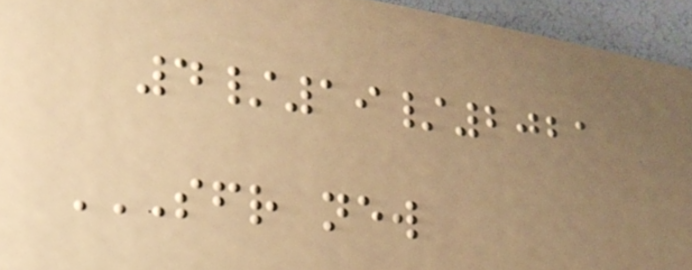4/19/2021
SFR NEW
